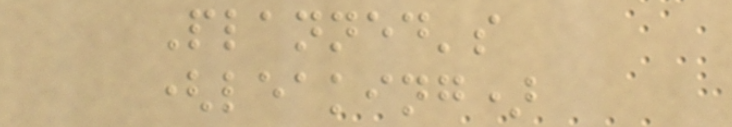Planned's
(leaking)
